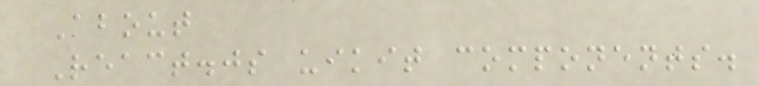About
React.js uikit components.
